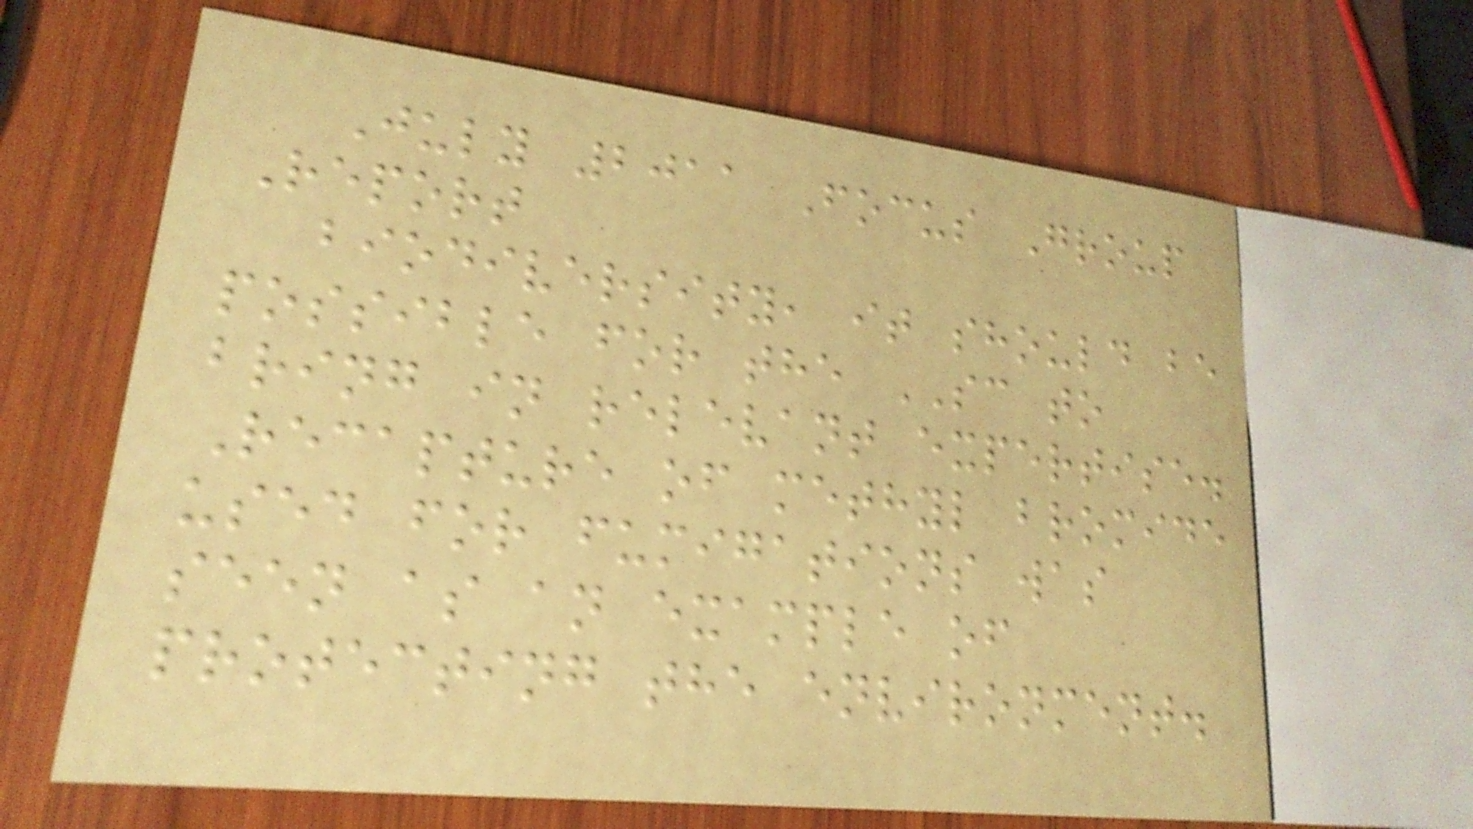July 2011 Focus Group
Report
biodiversity, it should be
possible for the SC to
bring in relevant expertise.
Recapture of methyl bromide
used for fumigations was
seen as an example of
protecting the environment.
